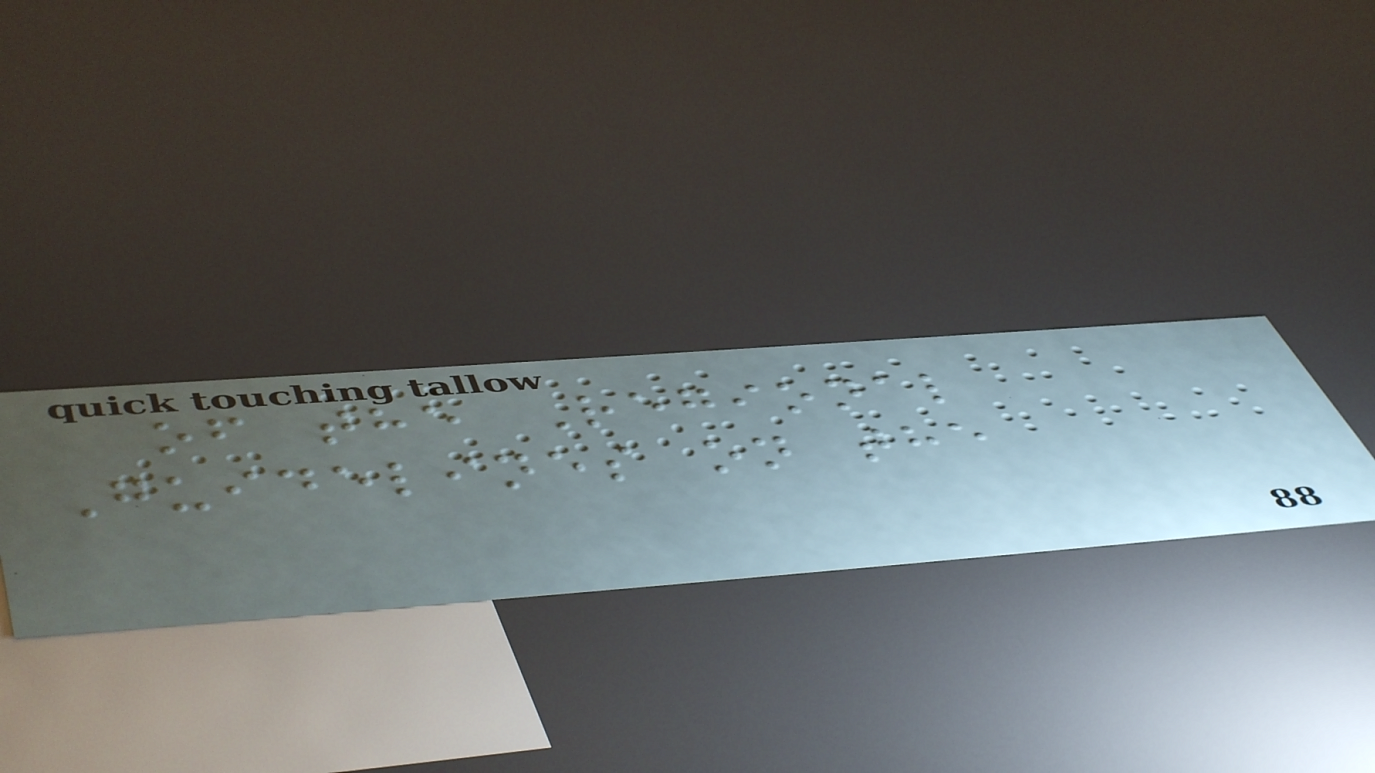of the Regional
Guidelines on the
